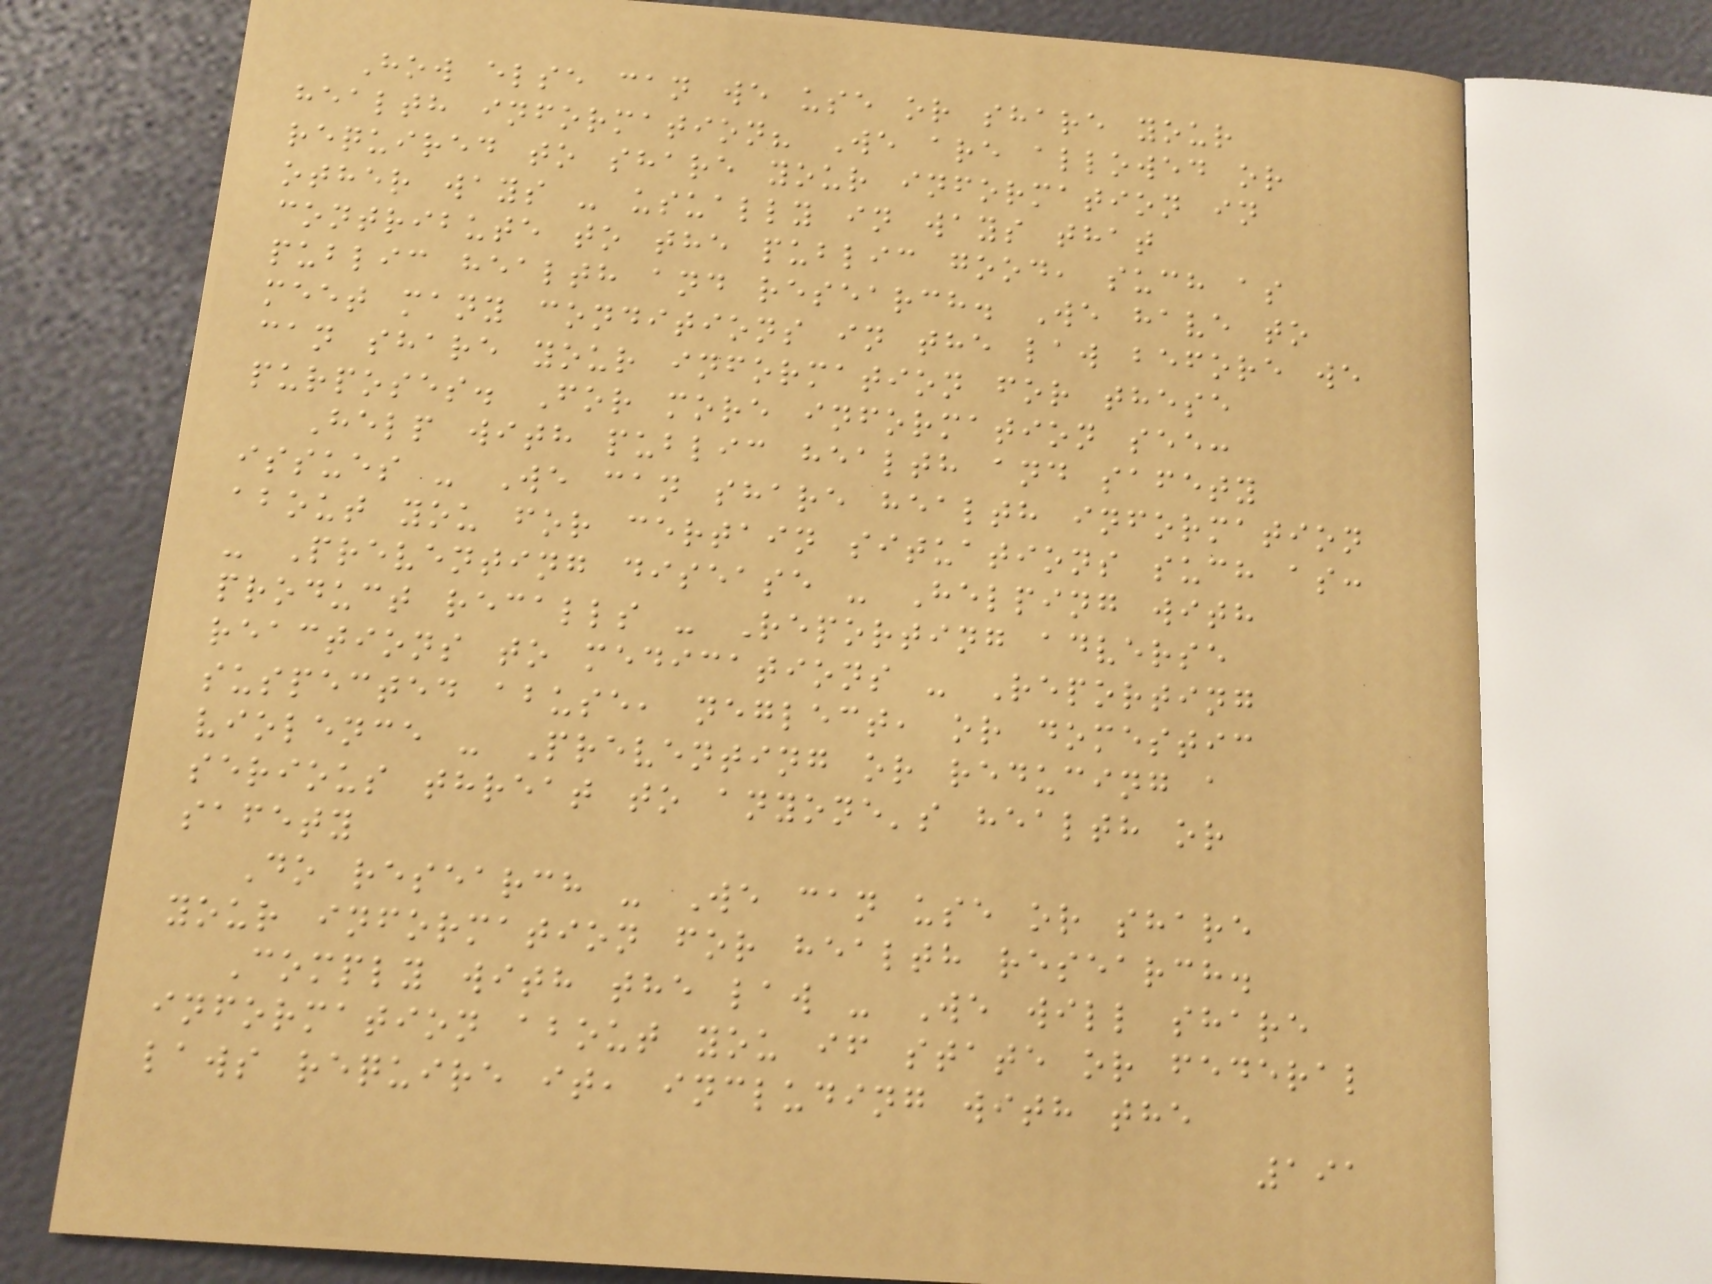How else can we use or share your
health information? We are allowed or
required to share your information in
other ways - usually in ways that
contribute to the public good, such as
public health and research. We have to
meet many conditions in the law before we
can share your information for these
purposes. For more information see:
Help with public health and safety
issues - We can share health information
about you for certain situations such as:
- Preventing disease - Helping with
product recalls - Reporting adverse
reactions to medications - Reporting
suspected abuse, neglect, or domestic
violence - Preventing or reducing a
serious threat to anyone's health or
safety
Do research - We can use or share
your information for health research.
Comply with the law - We will share
information about you if state or federal
laws require it, including with the
191
